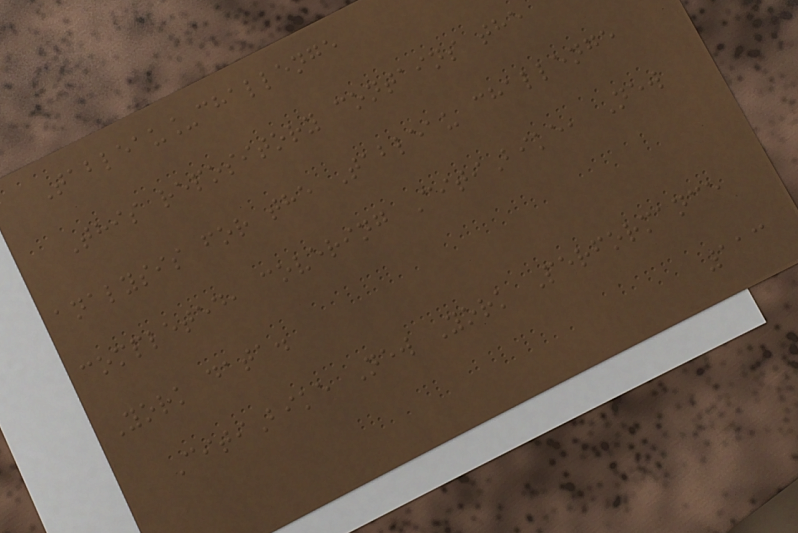Tableau_challenge
This repository contains the
analysis for the Tableau challenge
completed, covering CitiBike, New
York data.
CitiBike New York Performance
113
